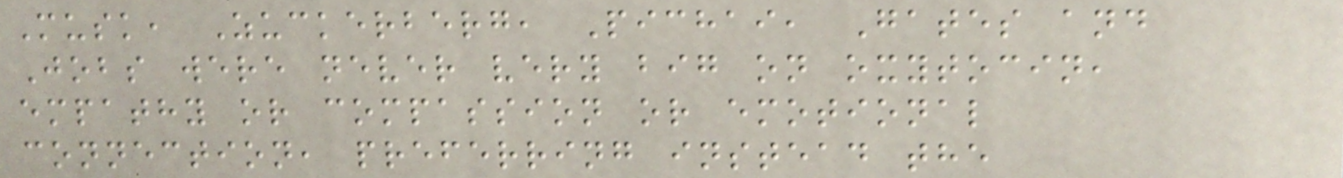Musk, Zuckerberg, Pichai, Gates and
Jobs were never very big on oxytocin,
empathy or compassion or emotional
connection, preferring instead the
